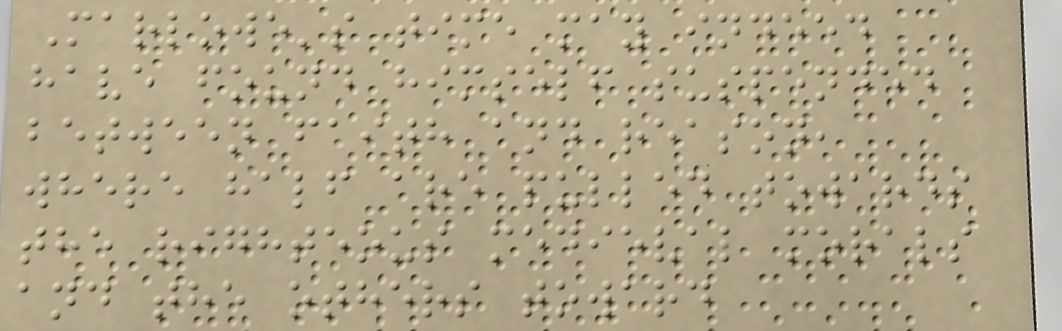Marlowe's time may indeed
have found himself suspended
between faith and reason,
where half are pulled towards
the righteous medieval morals
and the others toward
